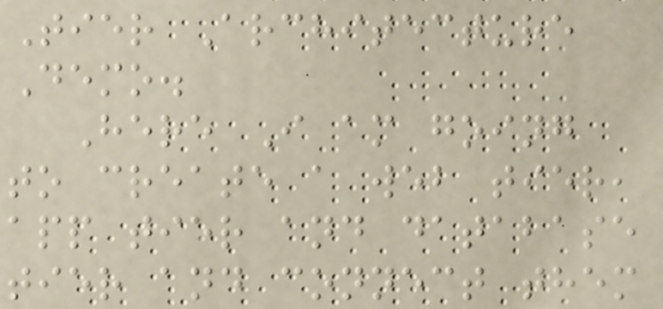Tier Architecture
Demo.
Here I am going
to create a web tier,
app tier and database
tier and connect them
